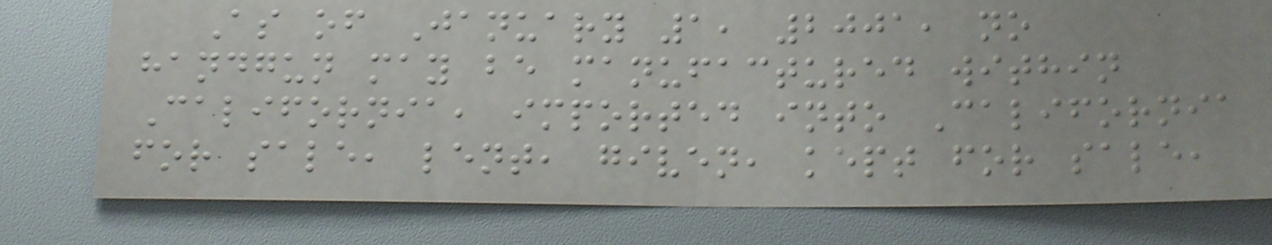As of January 1, 2001, no
handgun may be manufactured within
California, imported into California
for sale, lent, given, kept for sale,
